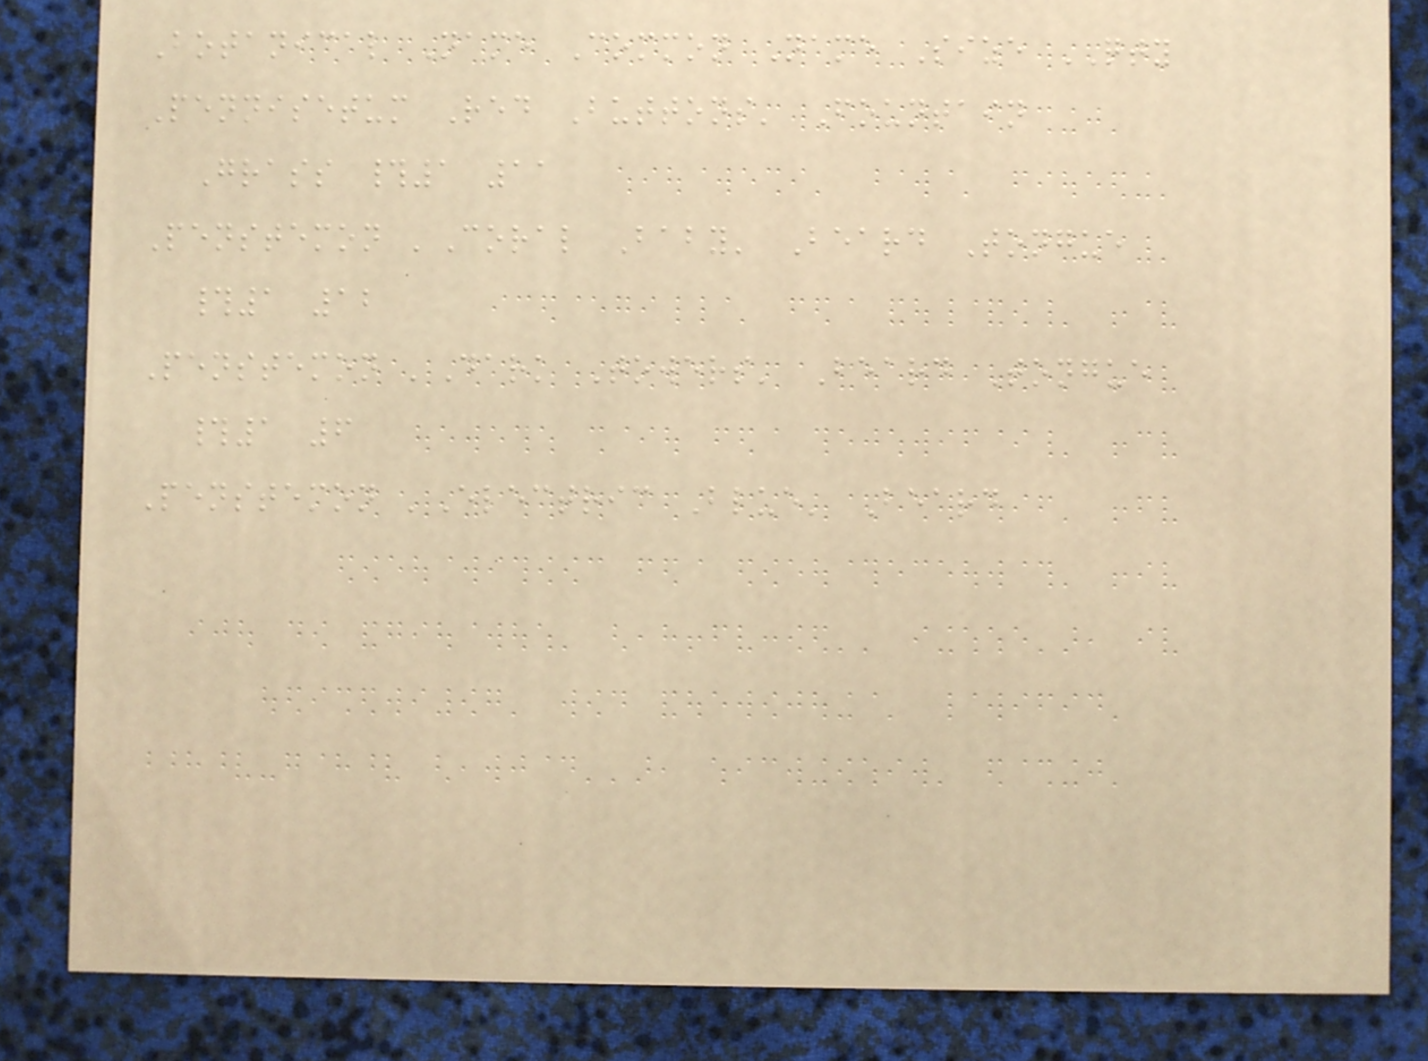Botanical Name Common Name Size QTY
Pennisetum Red Buttons' Fountain
Grass #1 11
Penstemon 'Coral Baby' Beard Tongue
#1 12
Penstemon 'Dark Towers' Beard Tongue
#1 6
Penstemon 'Electric Blue' Beard
